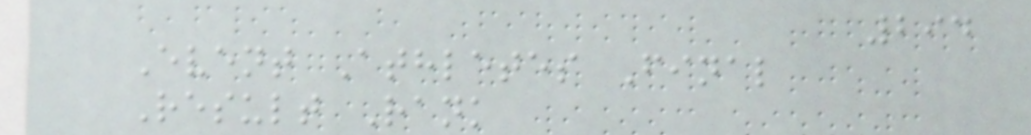294
Event Athletes Final
Result Rank
